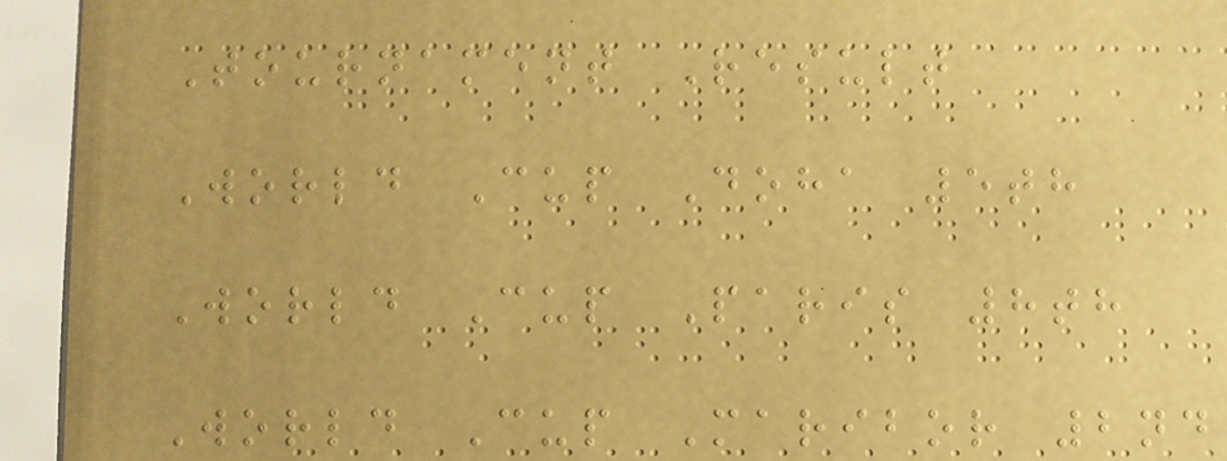Tournament Result
World Cup Doha 5th
World Cup Paris 8th
World Cup Maribor 2nd
